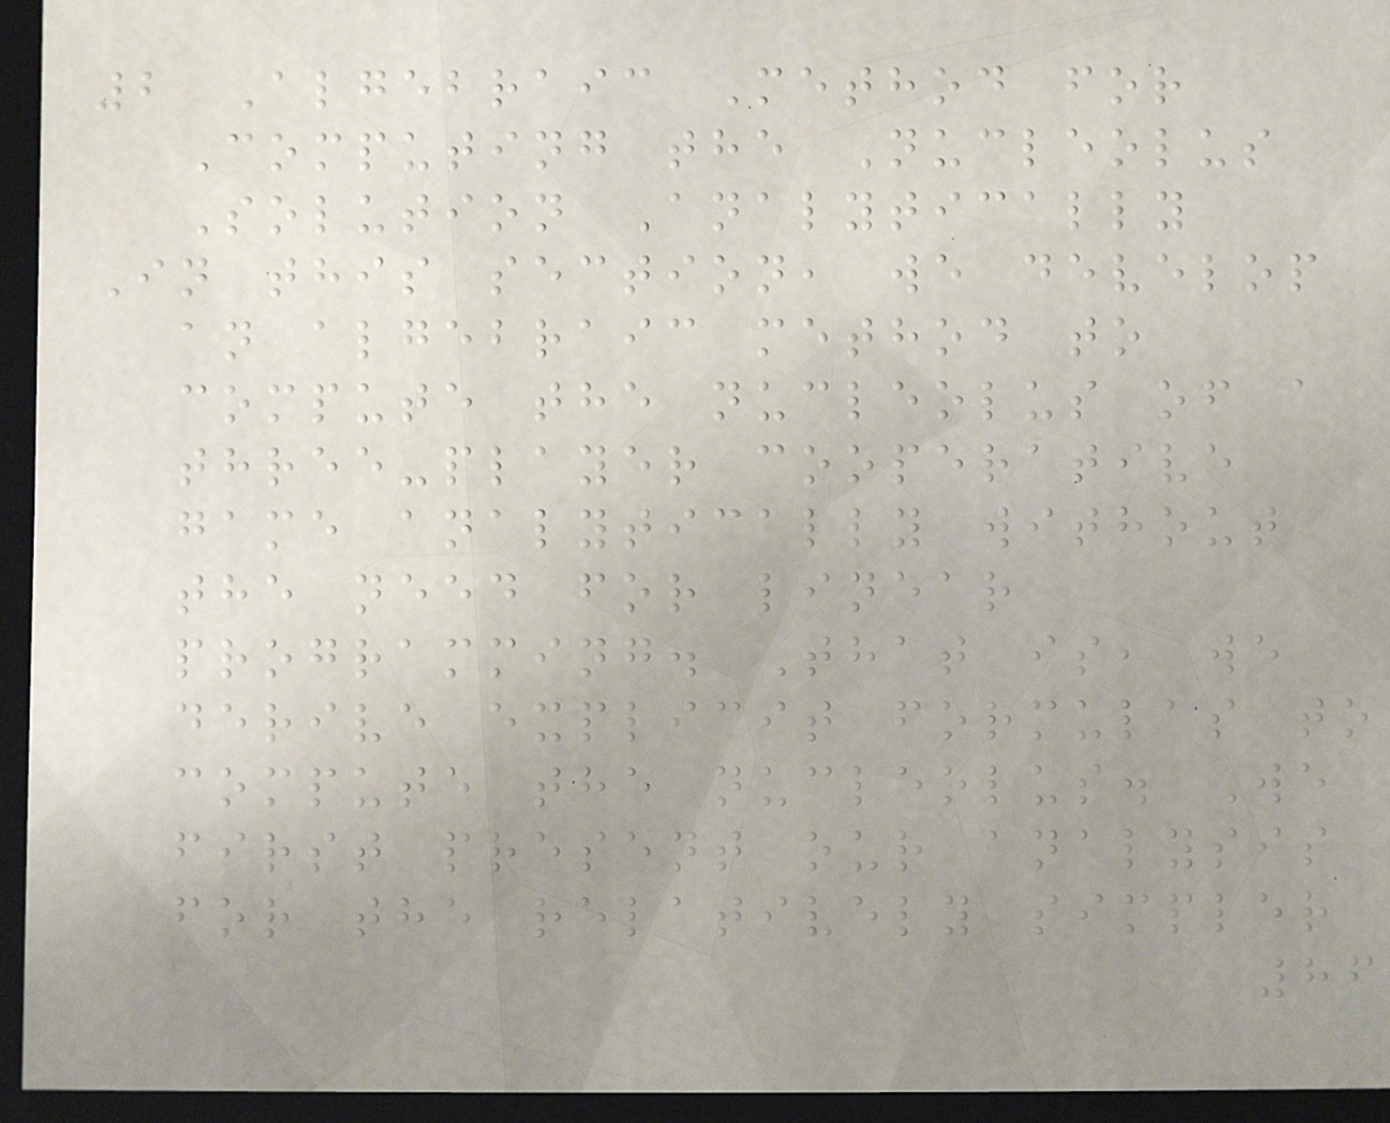2 Algebraic Method for
Computing the Nucleolus
Solution Analytically
In this section, we develop
an algebraic method to
compute the nucleolus of a
three-player cooperative
game analytically without
the need for linear
programming. That is, we
derive explicit formulas to
compute the nucleolus. We
first present our analysis
for the relatively simpler
86
